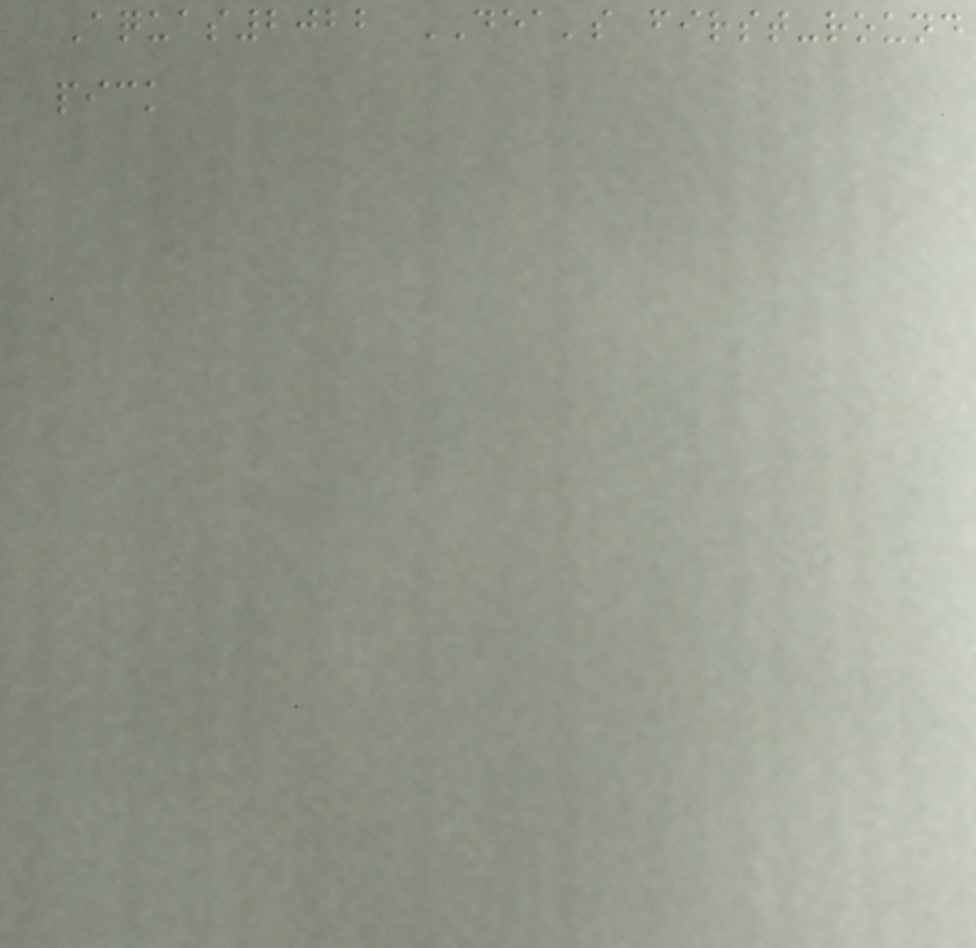Aquas2022 DEA's first-round
pick
